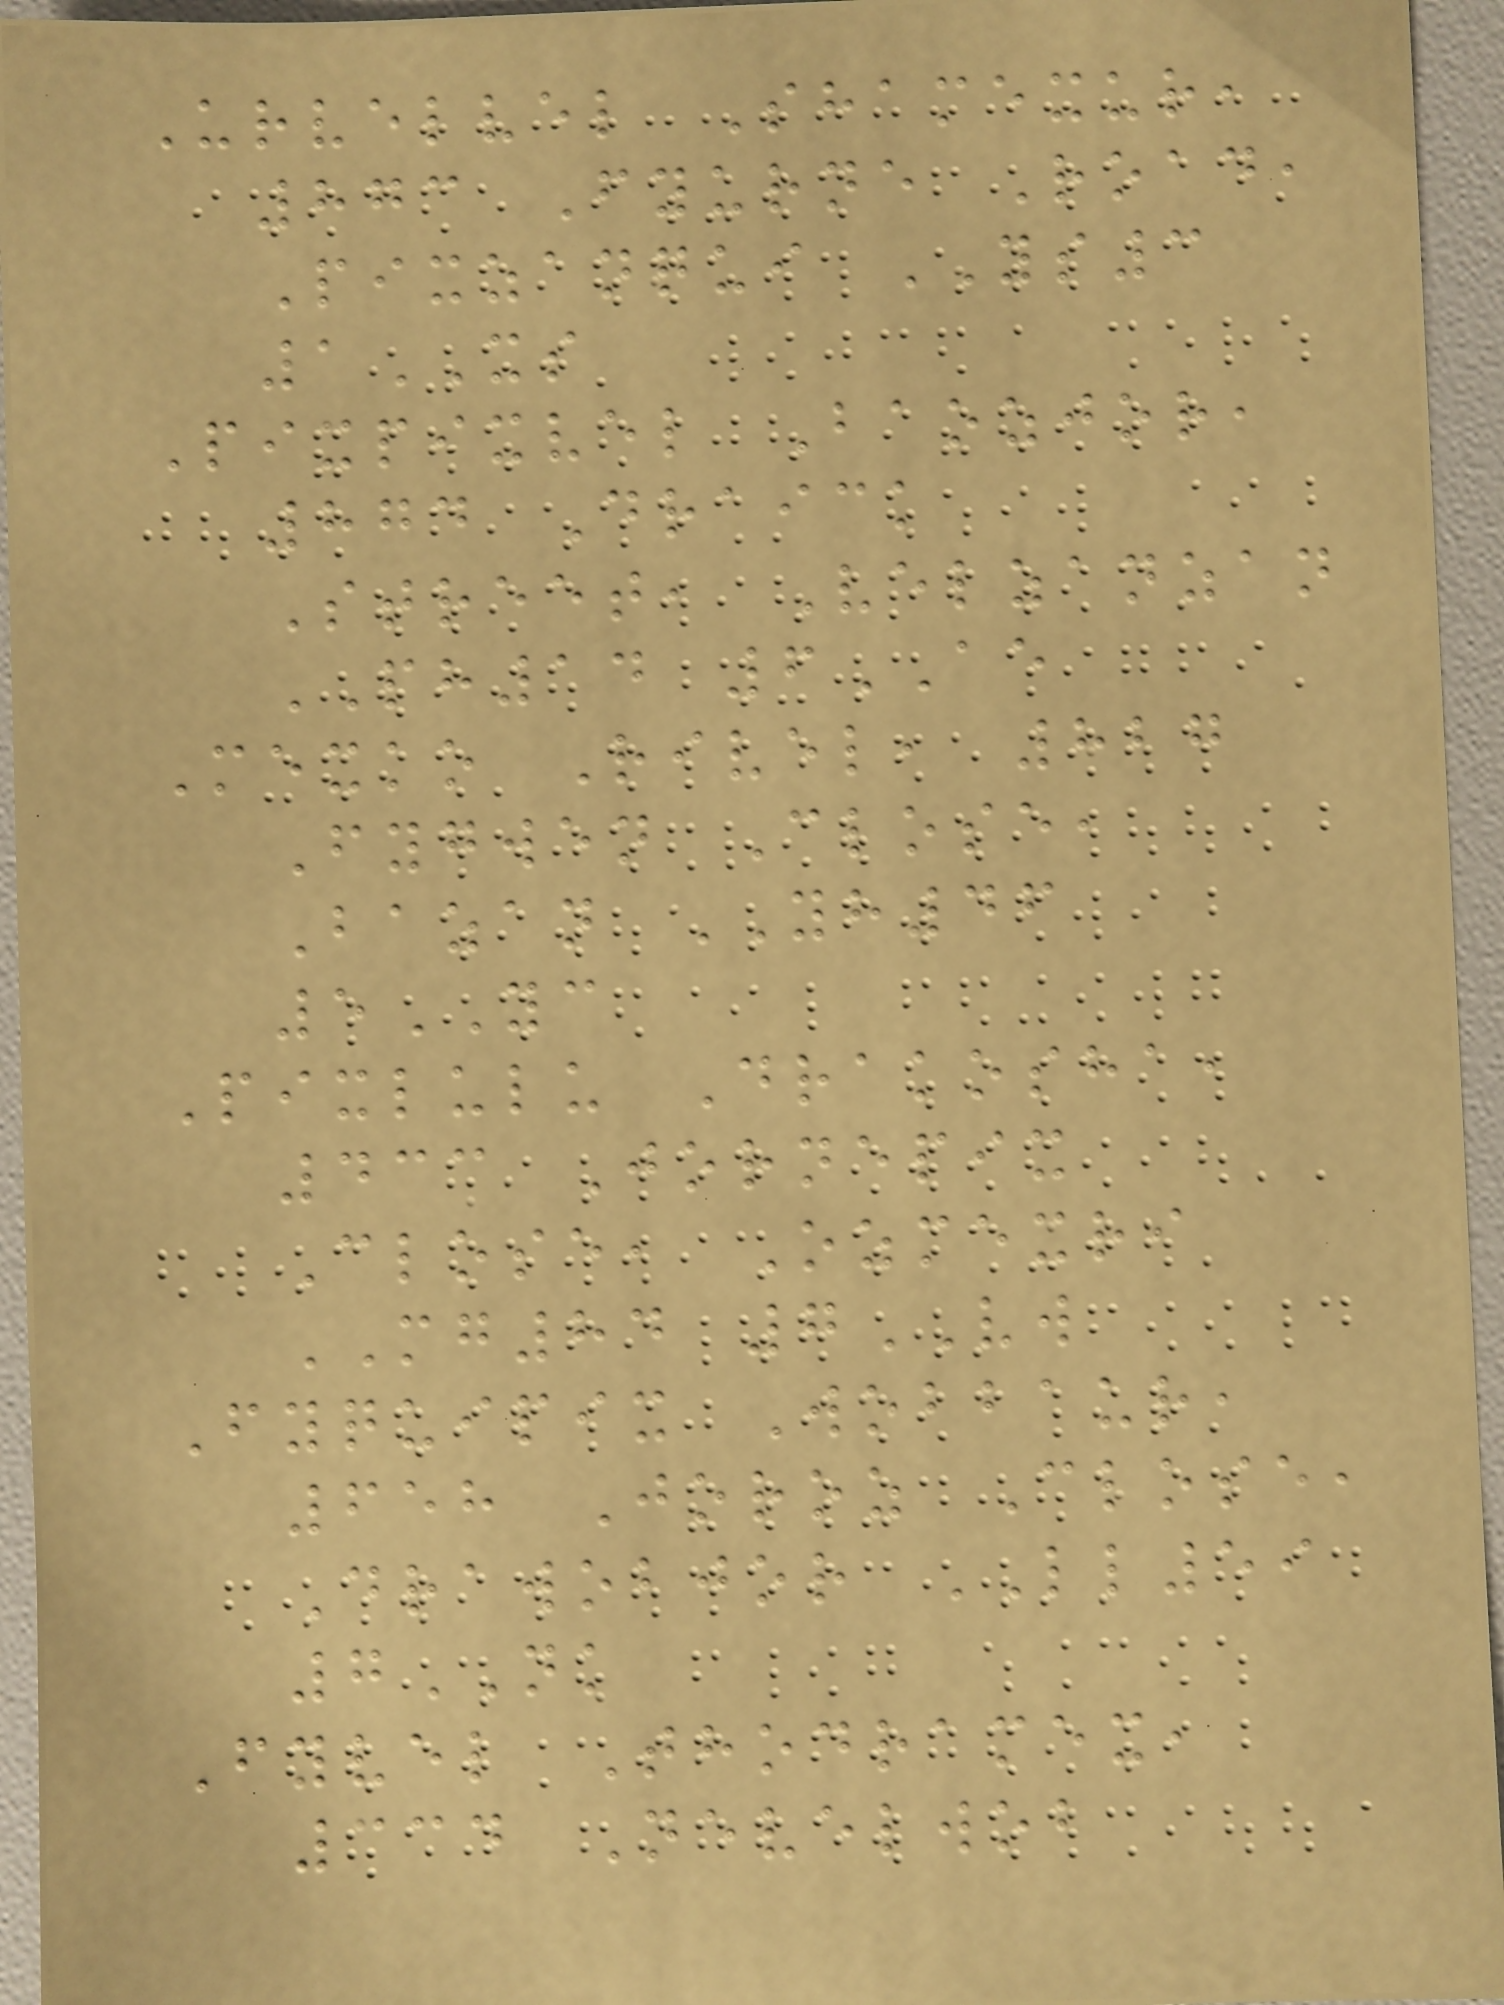Urvelvel Shamexur,
873 Fyurne Road,
Pixzanqui YS3
1XS
Pixpixvel Baozjor,
874 Draick
Street, Velzanzan
PH14 6AE
Mexko Rivel, 827
Fygwen Close,
Bazan YH46
5YC
Pixlulu Drakosha,
433 Jornepix
Close, Ozmexri
MG84 7VW
Fyquipix Wobbaur,
658 Joroz Close,
Drawobjor LL59
7NK
Fyvel Thodramex,
334 Nevelwob
